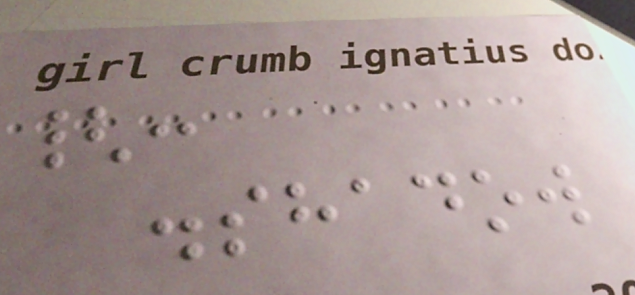{:
.shadow
